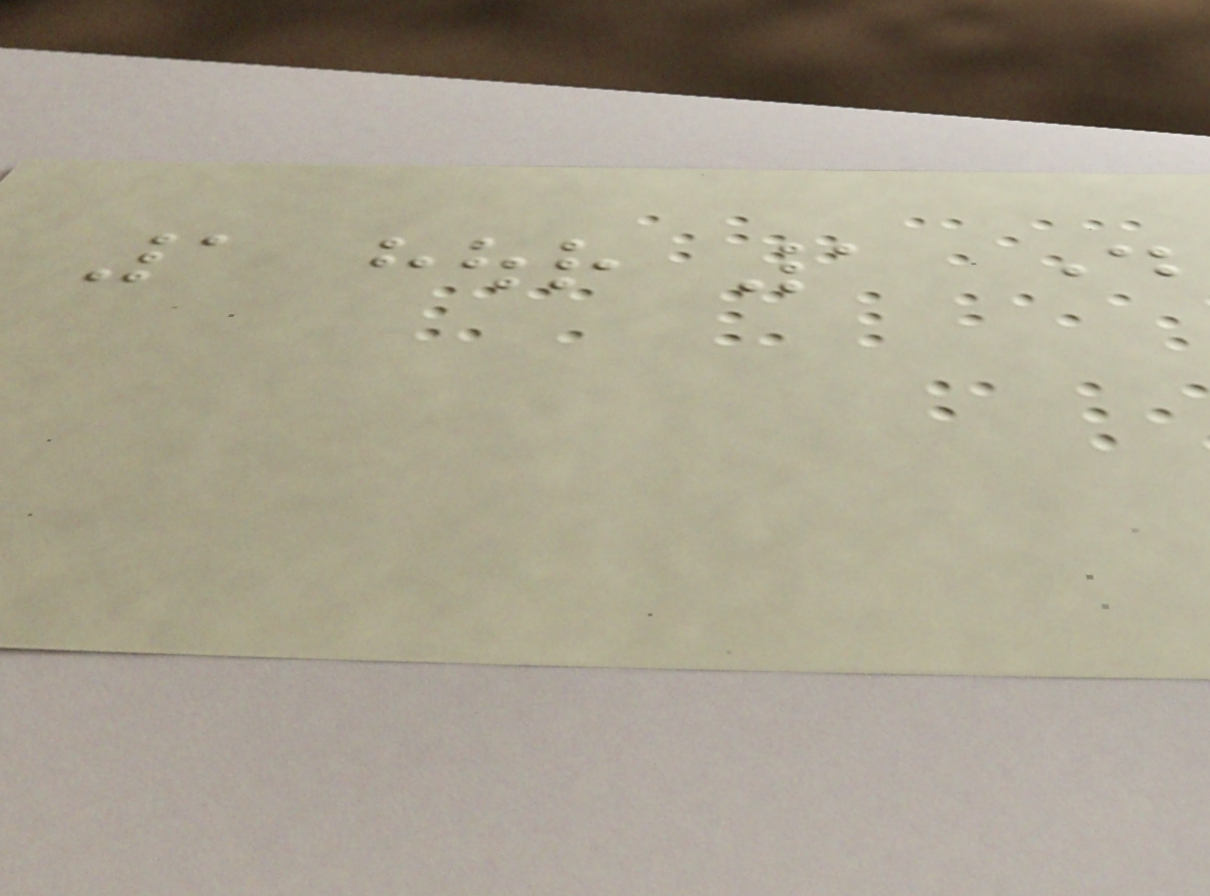1 hour 1 day
